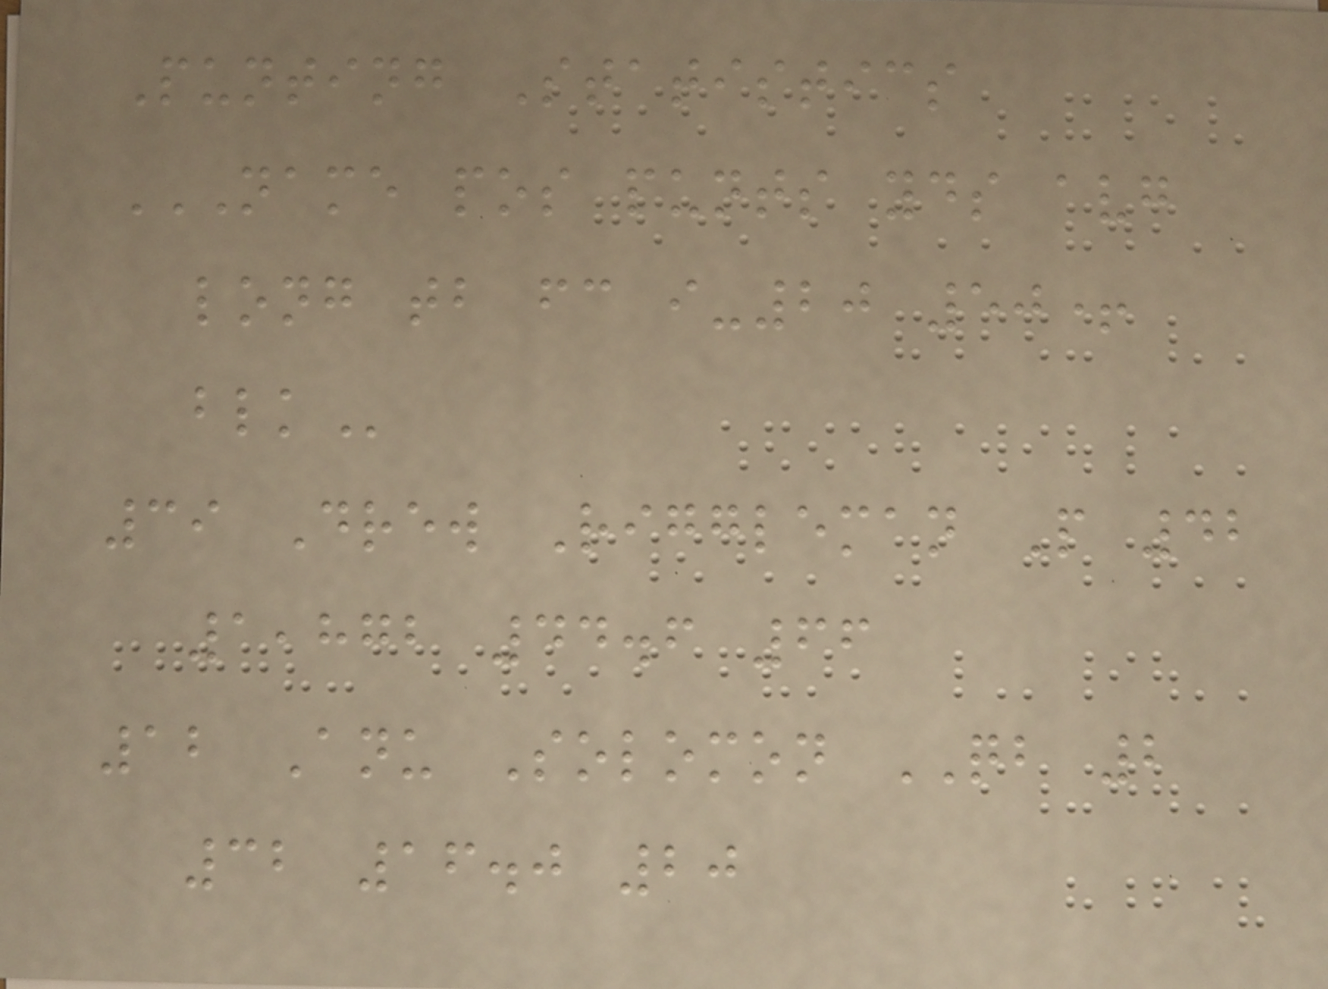Punting Statistics
NAME POS PUNTS YDS AVG
LONG TB FC I-20 50+
BLK
39 Drew Riggleman P 42
1,872 44.6 66
12 Anu Solomon QB 2
32 16.0 20
